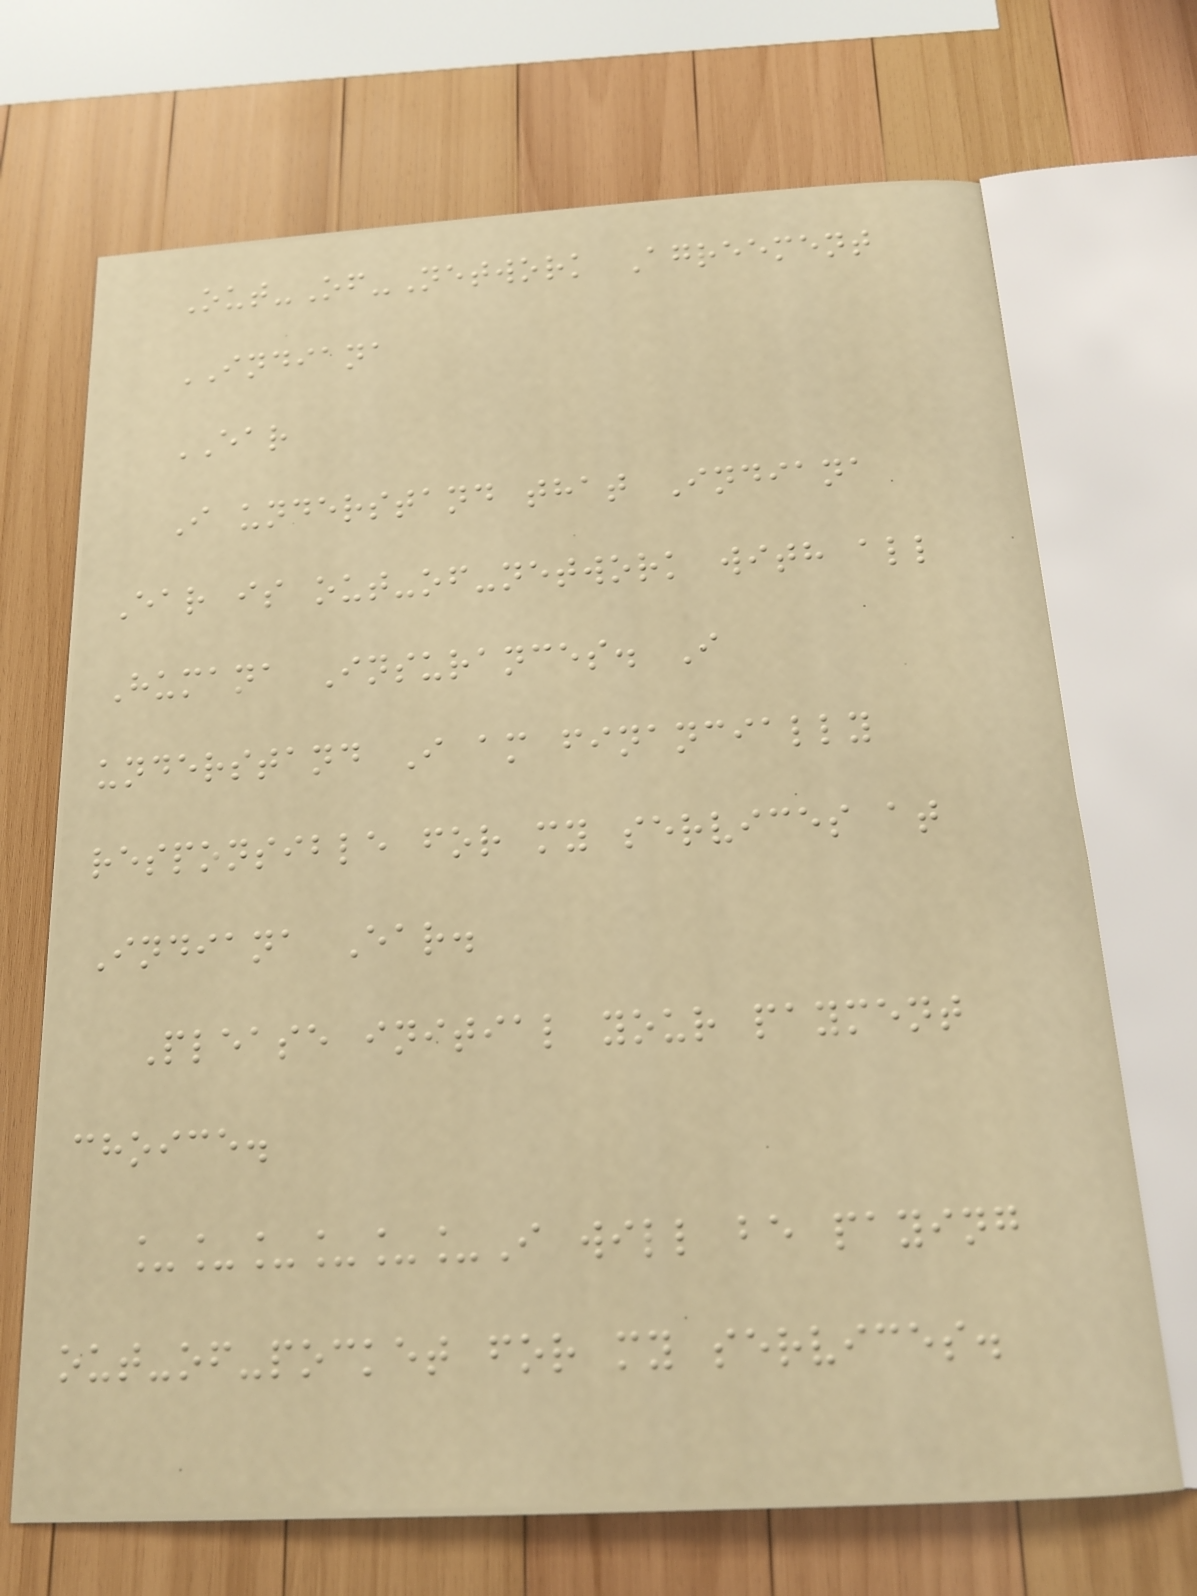Out-Of-Network Agreement
INDIANA
EAR
I understand that Indiana
Ear is out-of-network with all
Humana Insurances. I
understand I am financially
responsible for my services at
Indiana Ear.
Please initial your payment
choice.
______I will be paying
out-of-pocket for my services.
